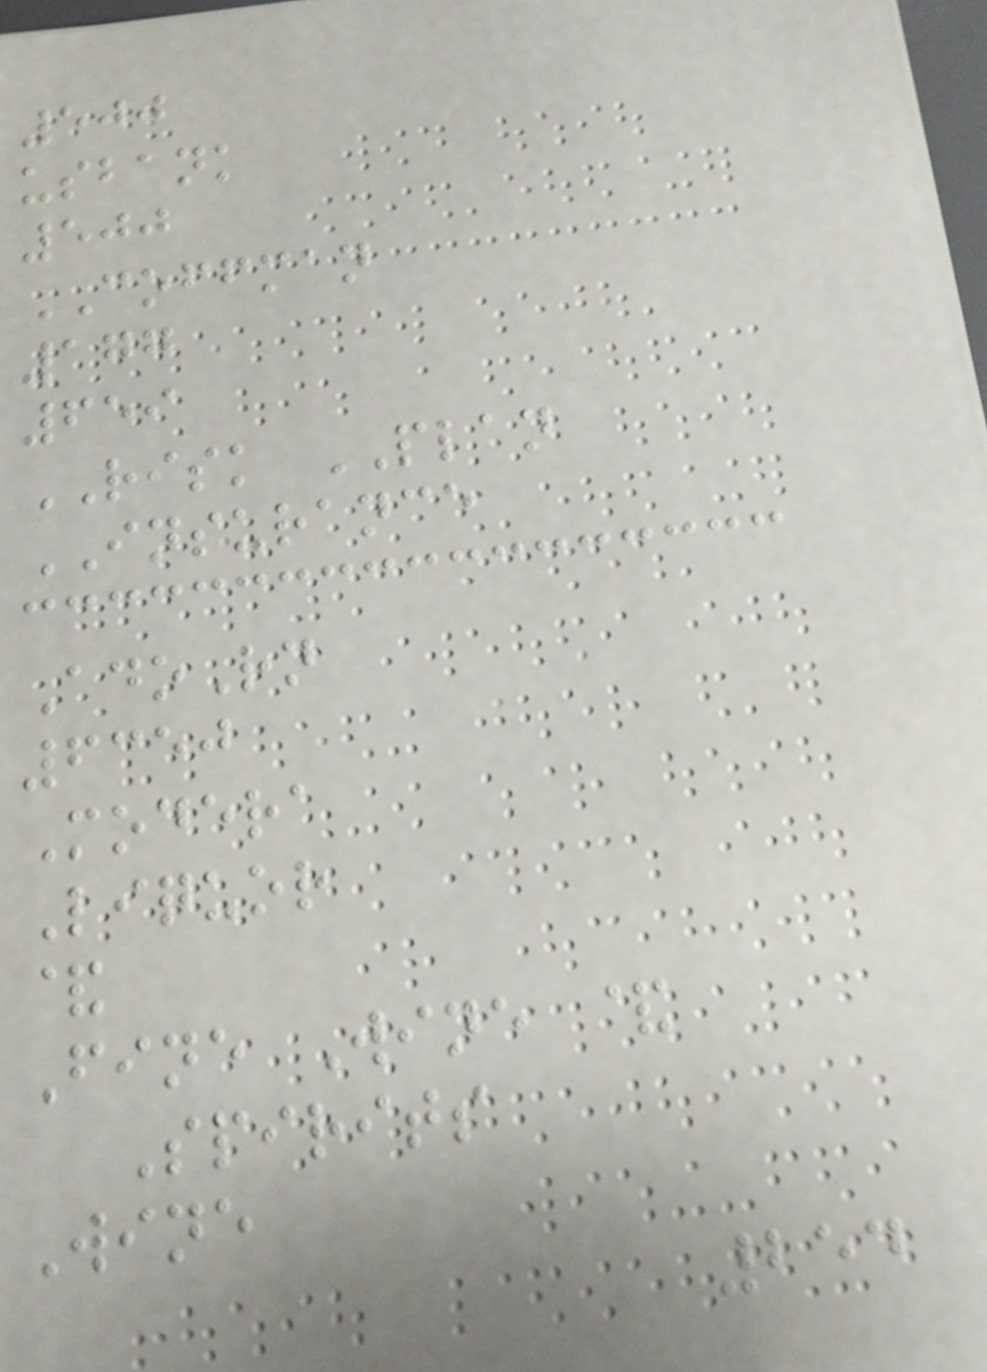500
usbank
500
COFFMAN
177
659
RISK PLAN
INSURANCE
AdoRn
6350
Modera
Liquor
&
Fine Wine &
Spirits
Wine
254
